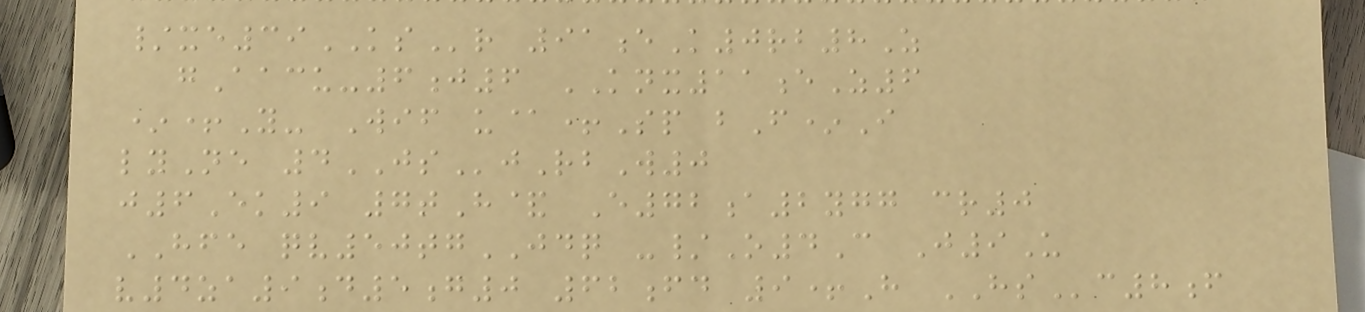/xe39KSr 91eK0rb8Z
gAacu-6j6 KNX11eZ6
*+Y- Wif u@+Sp bF*I
lyNe 4JSjRbW0
j6Ek9 7tH& E72a2ygg cr0
HFE qv50tgJDQ -/O4C J9U
v4za9d5g0 62fd 9+H HSc8f
